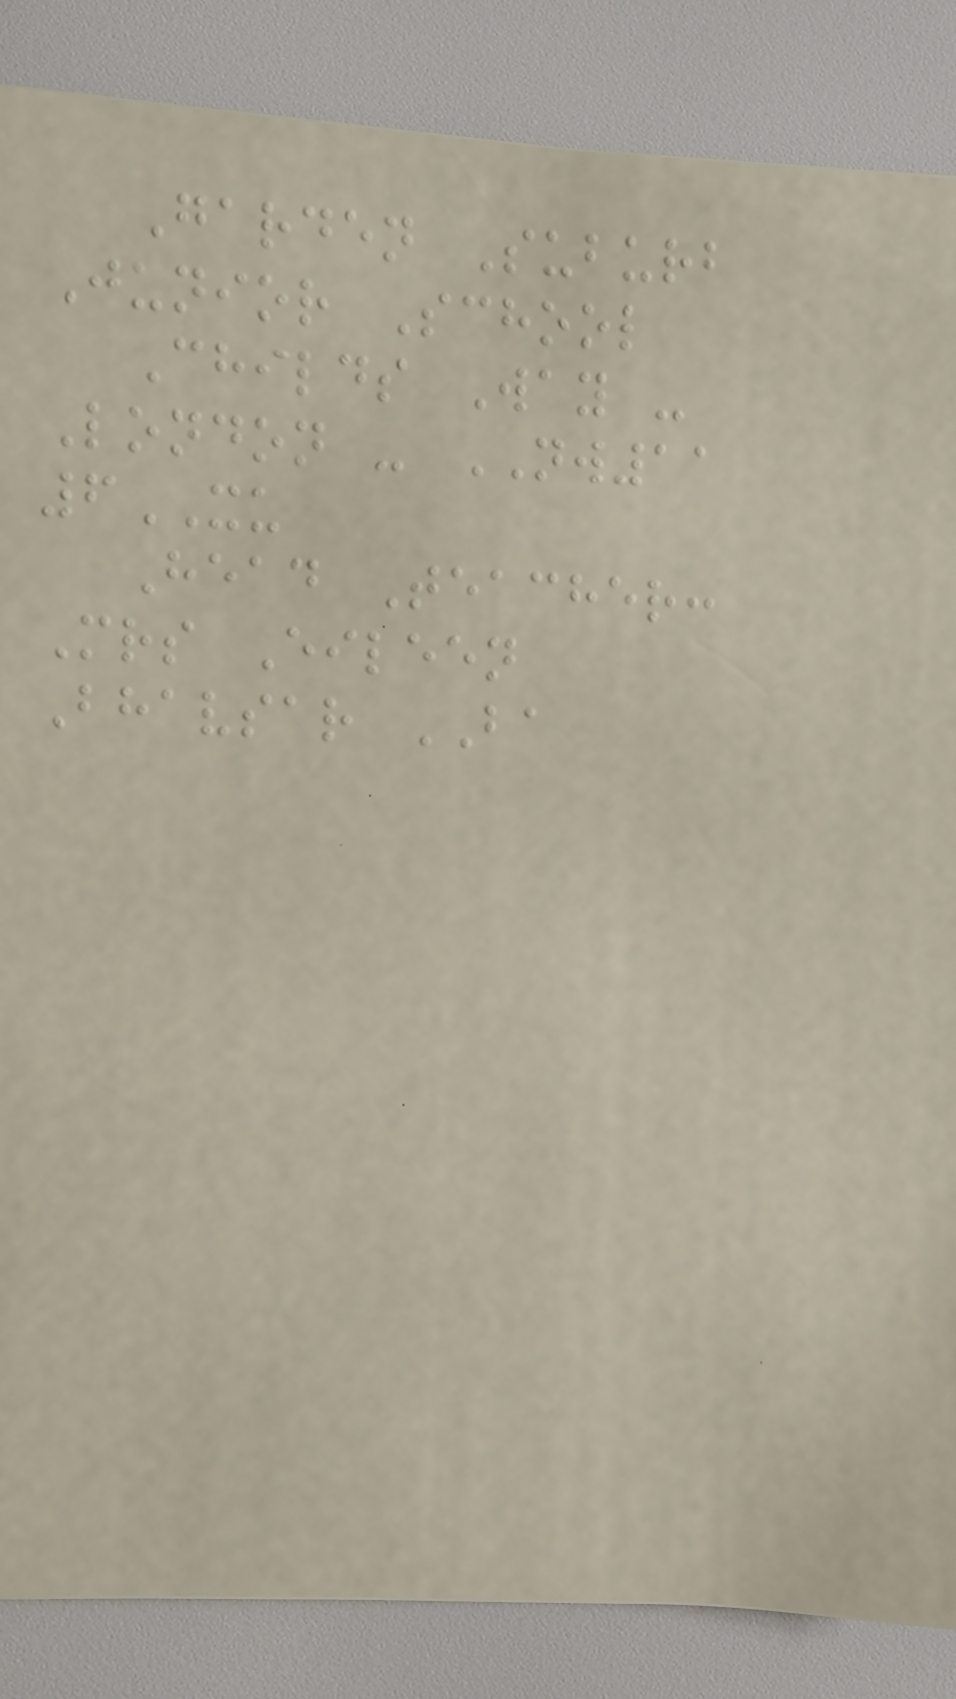Garden Suburb
Junior School
Childs Way -
London - NW11
6XU
Head Teacher:
Mrs Eileen
Bhavsar BA
